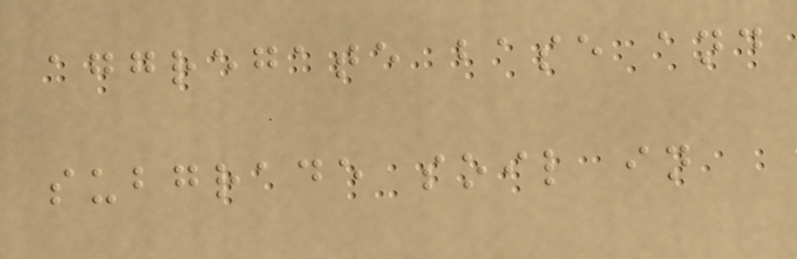aggregate base and
subgrade soil in
